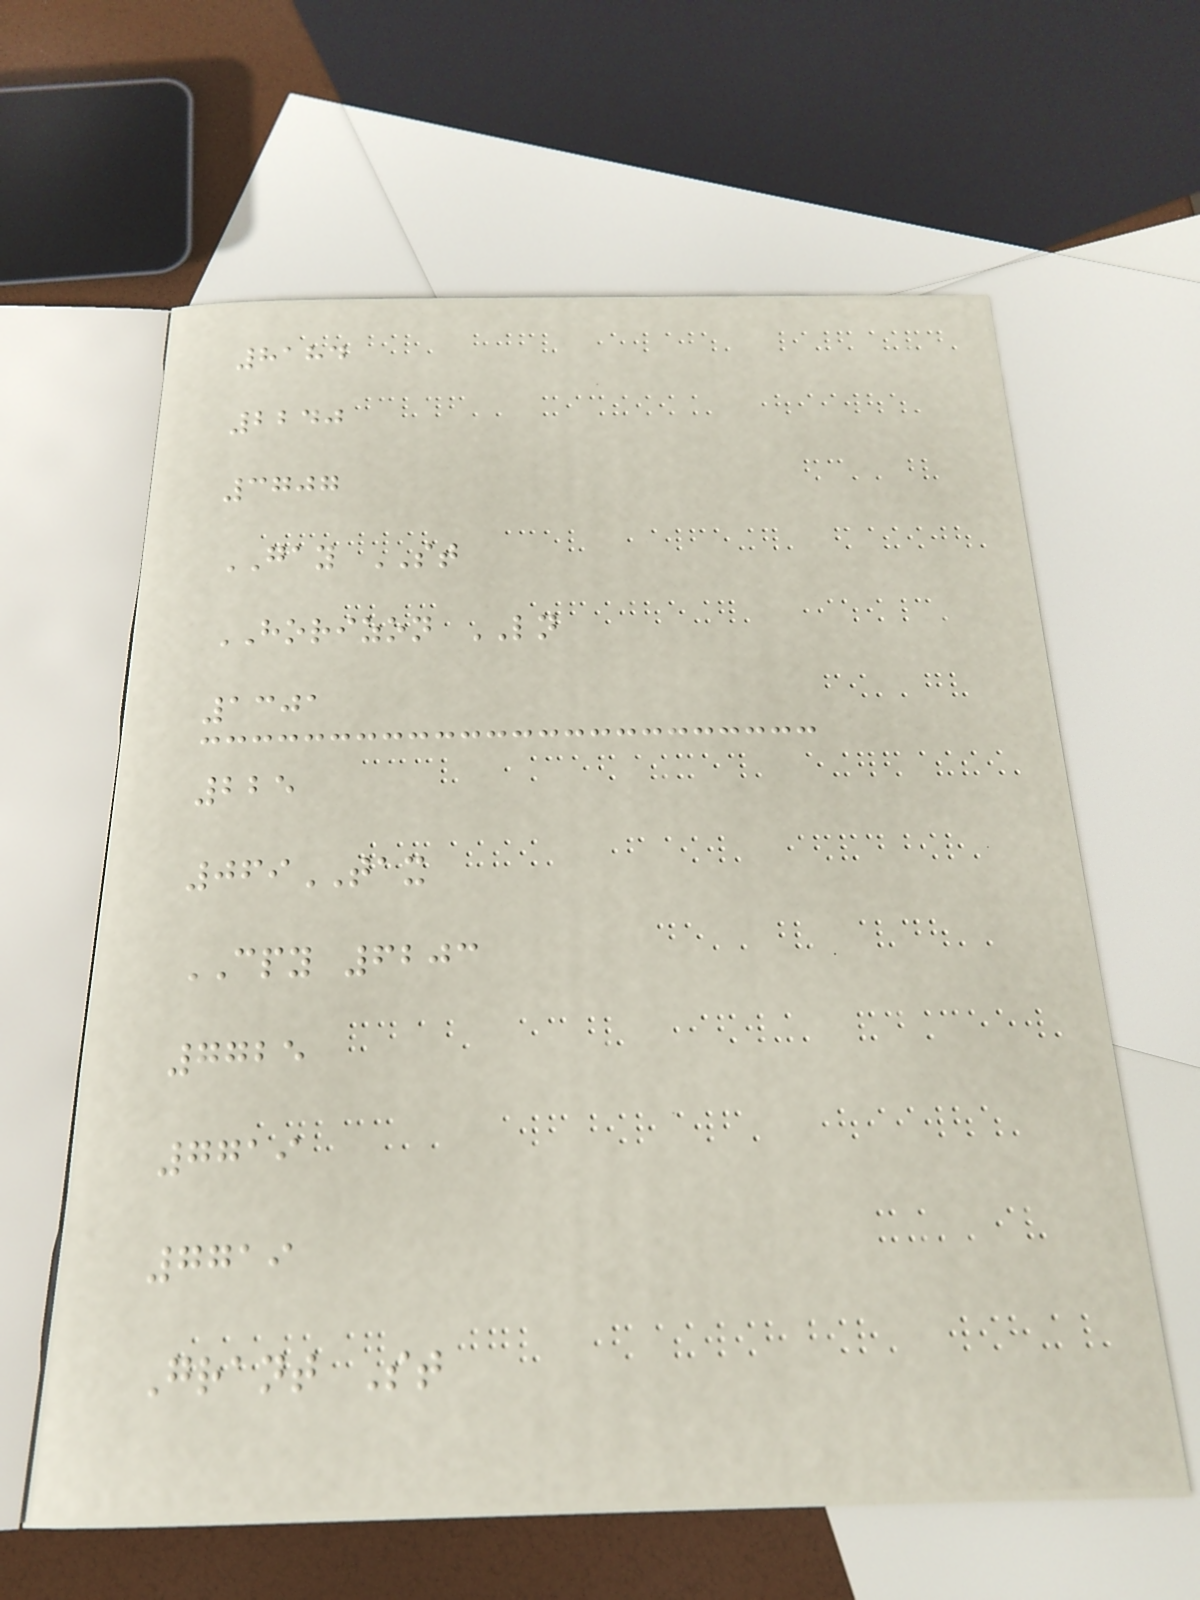8184
2240
3707
GAY ST
HORIZON LN
1301
225
069TAX
CPY 6203
7725
7719
7719
Grant St
